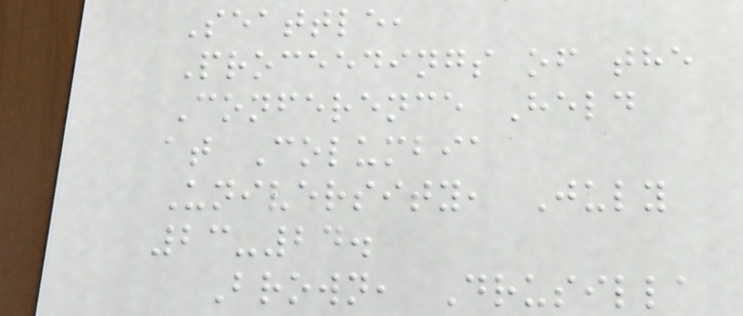Seattle,
Proceedings of the
Conference Held
at Columbia
University, July
23-24.
Brown, Drusilla
